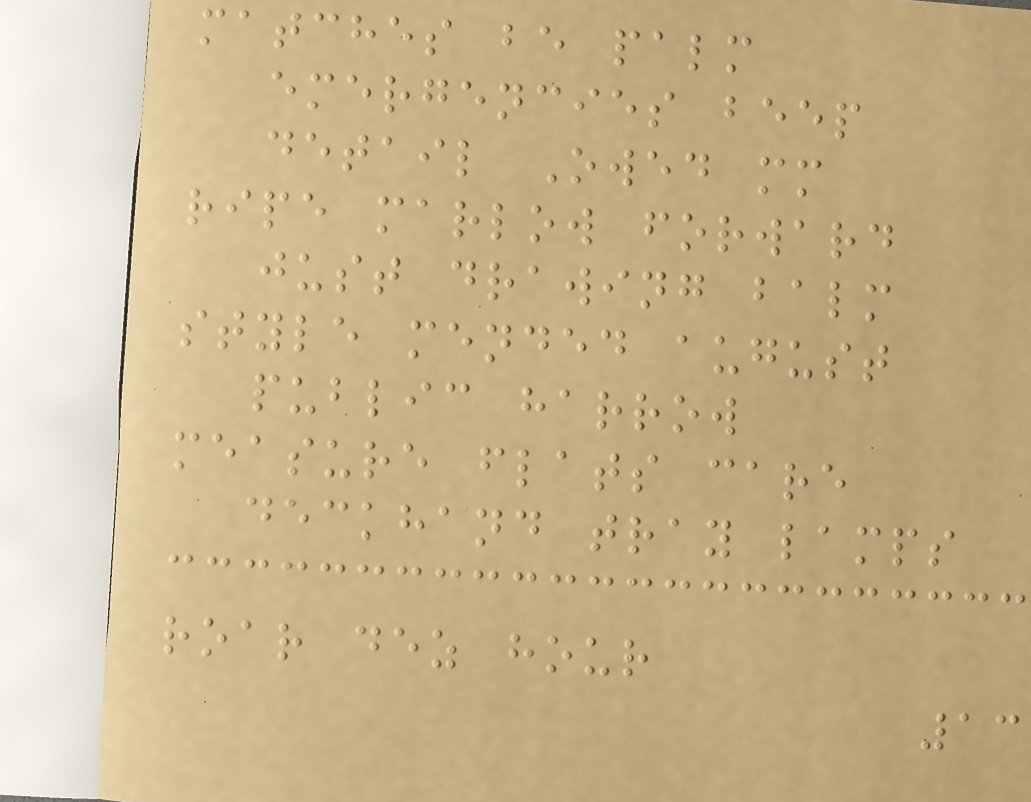matches be palm
emergencies beep
detail Owed mm
ripe marlow forward
just drawing balm
style mended august
public harrow
measure flats care
deckhand tray lamps
roar dez hour
13
